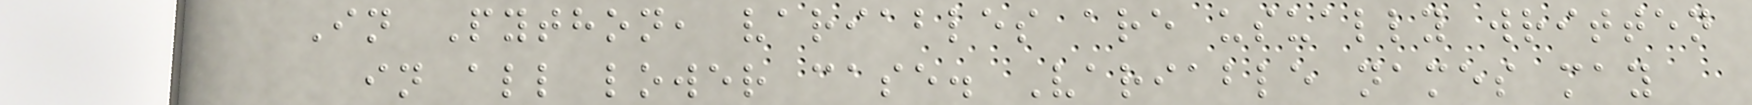In Python, variables are usually written
in all lower case. Variable names may
